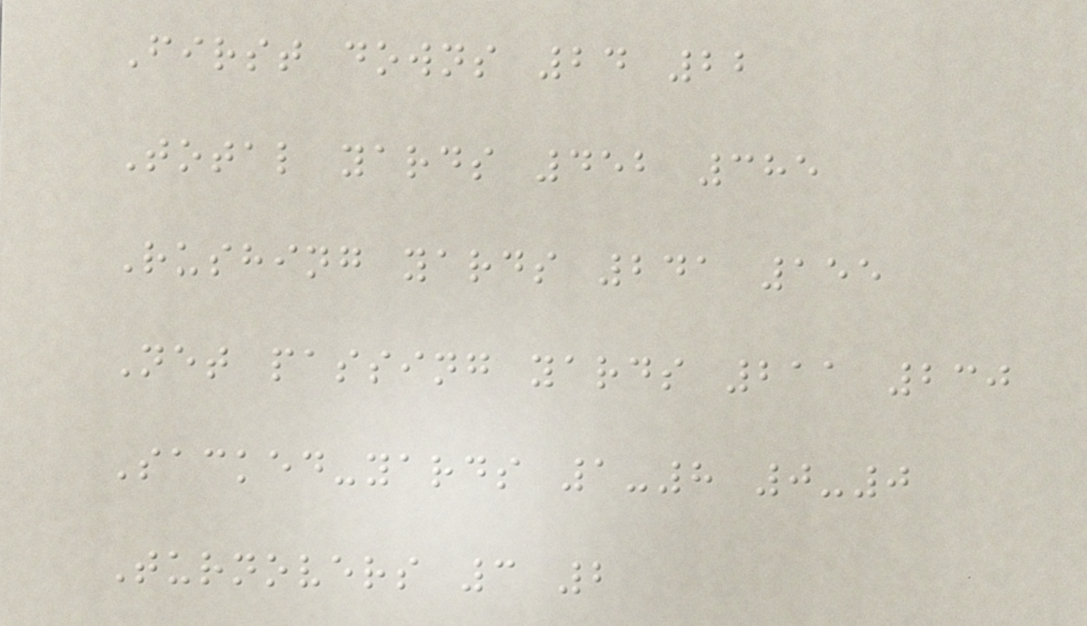First downs 24 22
Total yards 452 385
Rushing yards 241 155
Net passing yards 211 230
Sacked-yards 1-8 0-0
Turnovers 3 2
